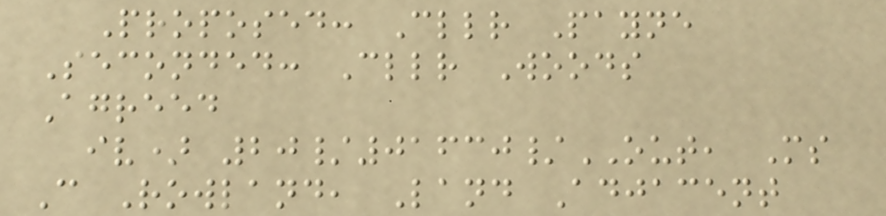Proposed: Cllr Payne
Seconded: Cllr Woods
Agreed
iv) 20/01630/OUT, Ms
C Rowland, Land Adjacent
